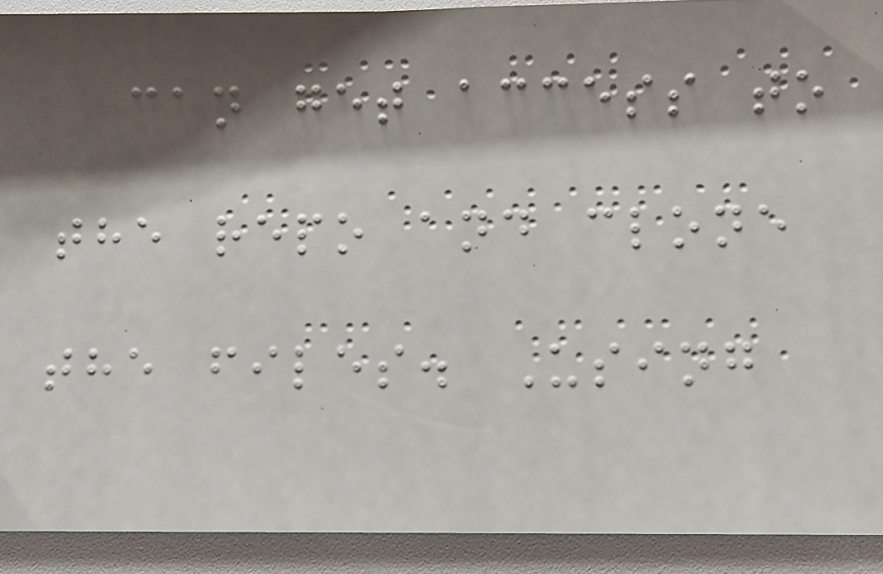can get access to
the repo and clone
the files. Using
